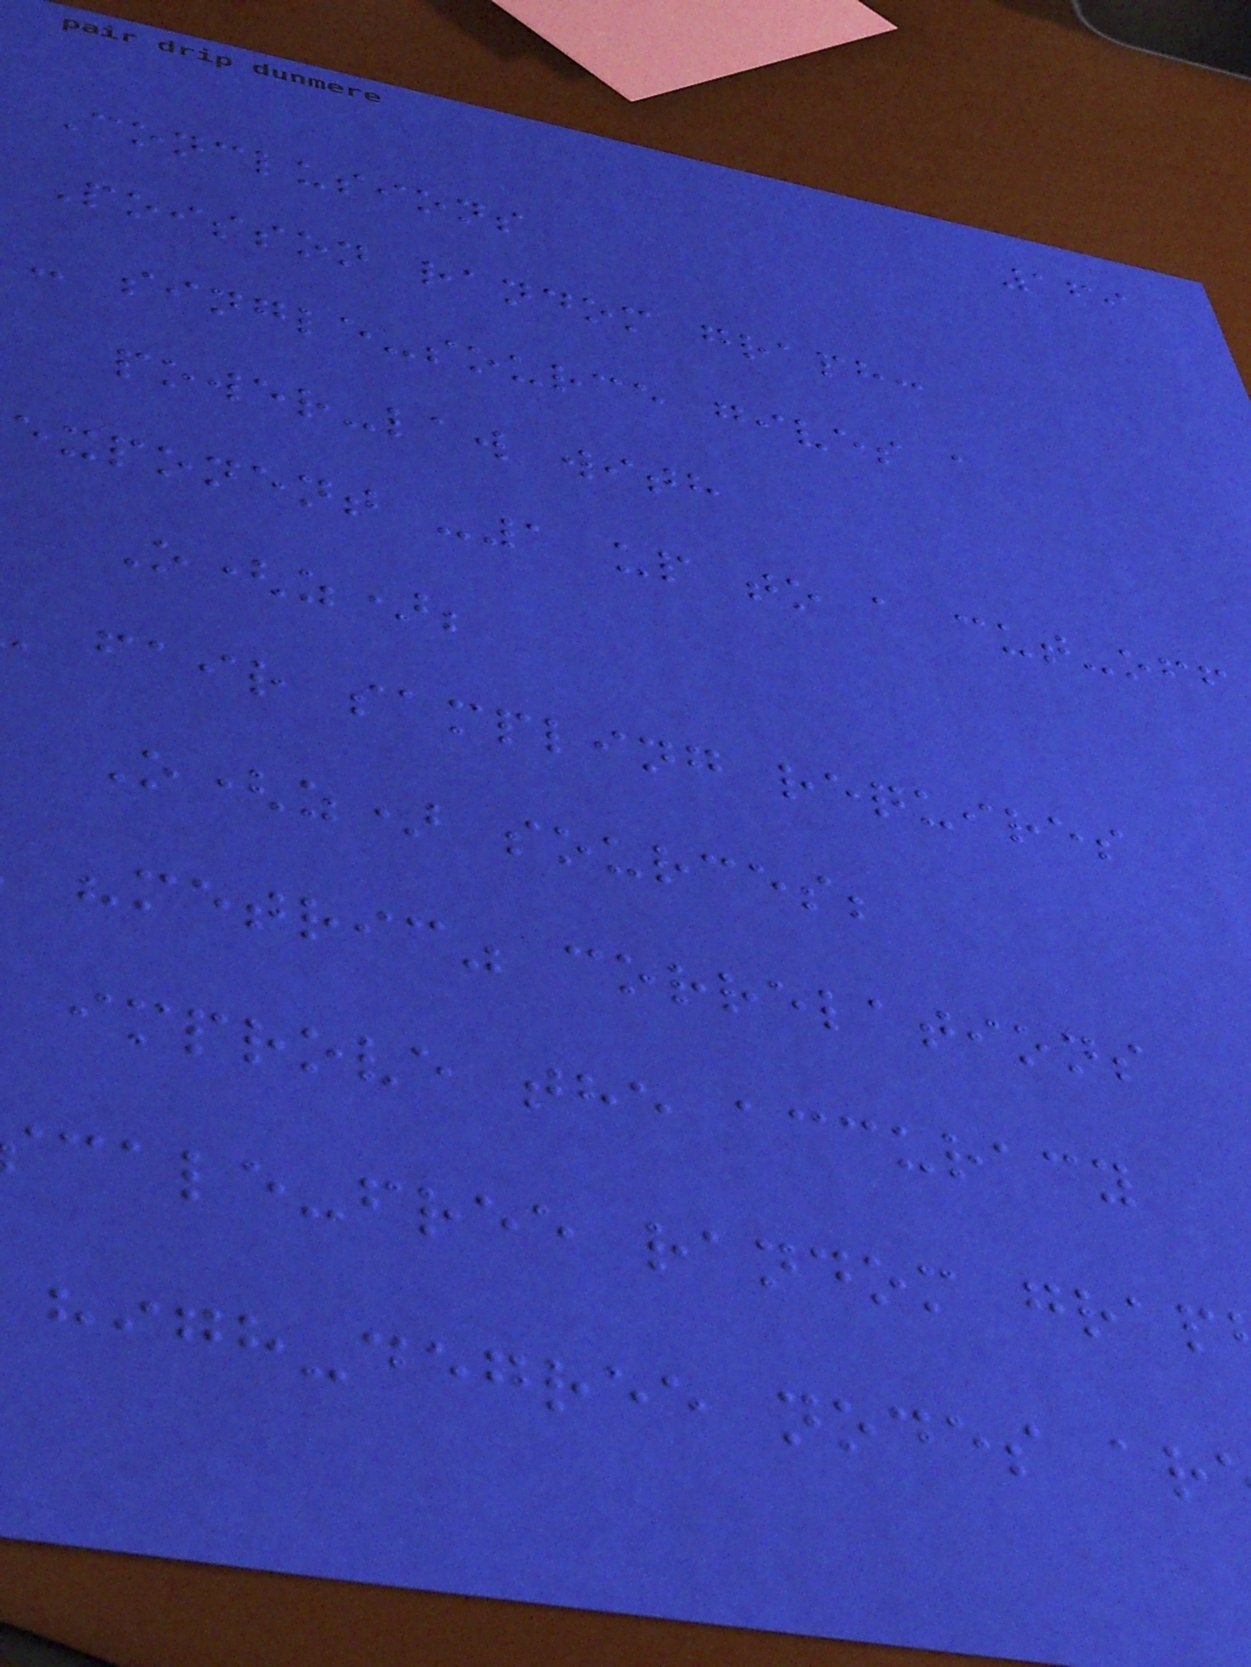169
Conclusions
Poisson random graph:
- single-source gives a
power-law with
exponent -1 up to a cut-off
O(z);
fair sampling requires
O(z) sources;
"metric" correlations
improve the accuracy
cale-free random grap
high-degree nodes ar
